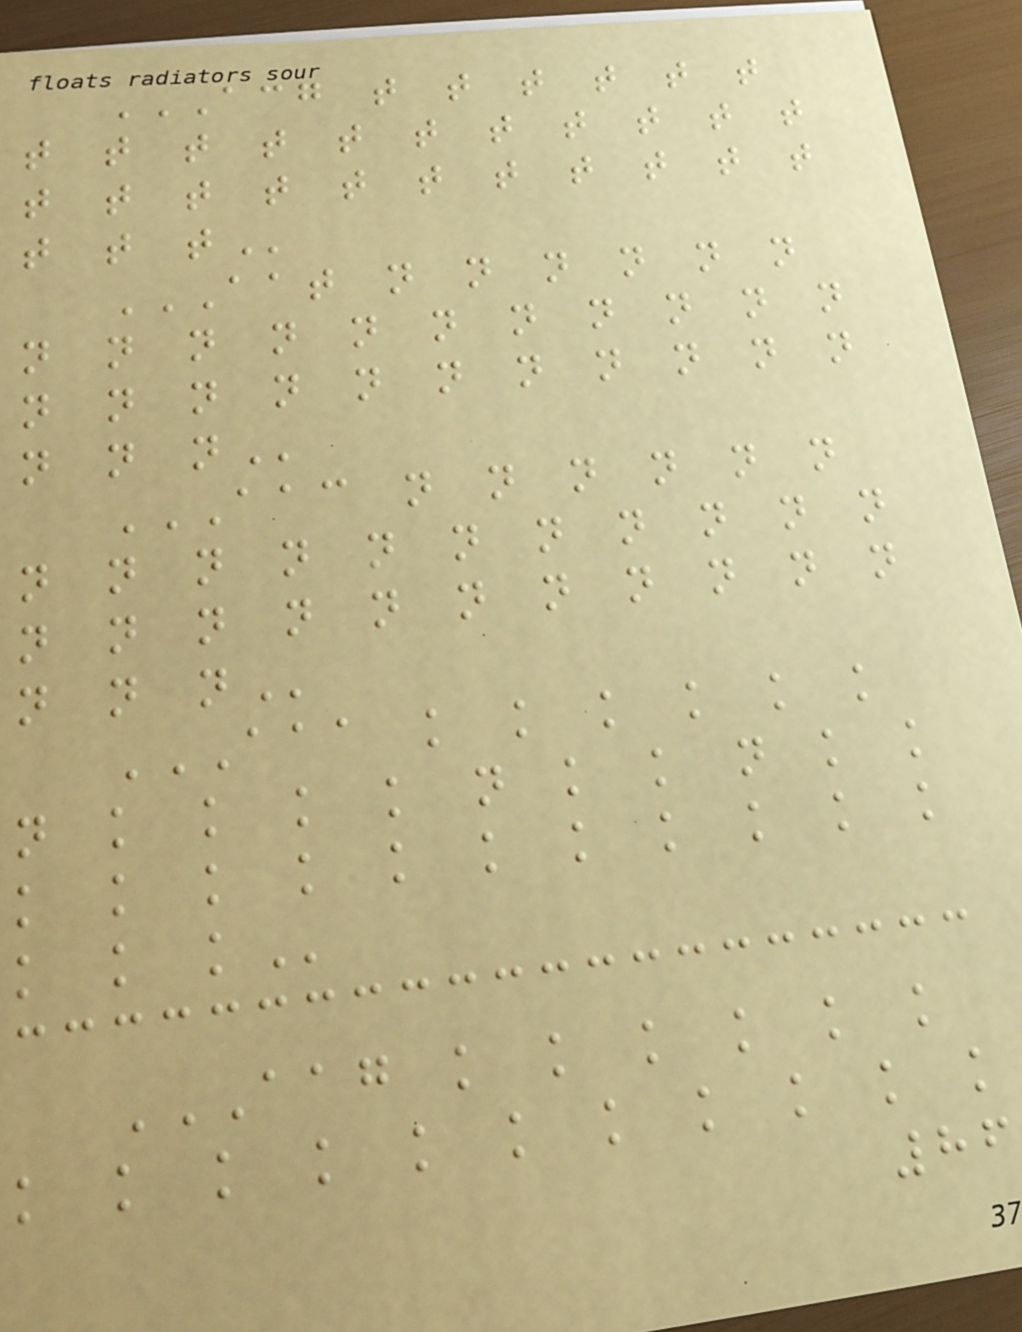ACG T T T T T T
T T T T T T T T T T T
T T T T T T T T T T T
T T T
AAT N N N N N N
N N N N N N N N N N N
N N N N N N N N N N N
N N N
AAC N N N N N N
N N N N N N N N N N N
N N N N N N N N N N N
N N N
AAA K K K K K K
N K K K K N K K N K K
K K K K K K K K K K K
K K K
AAG K K K K K K
K K K K K K K K K K K
86
